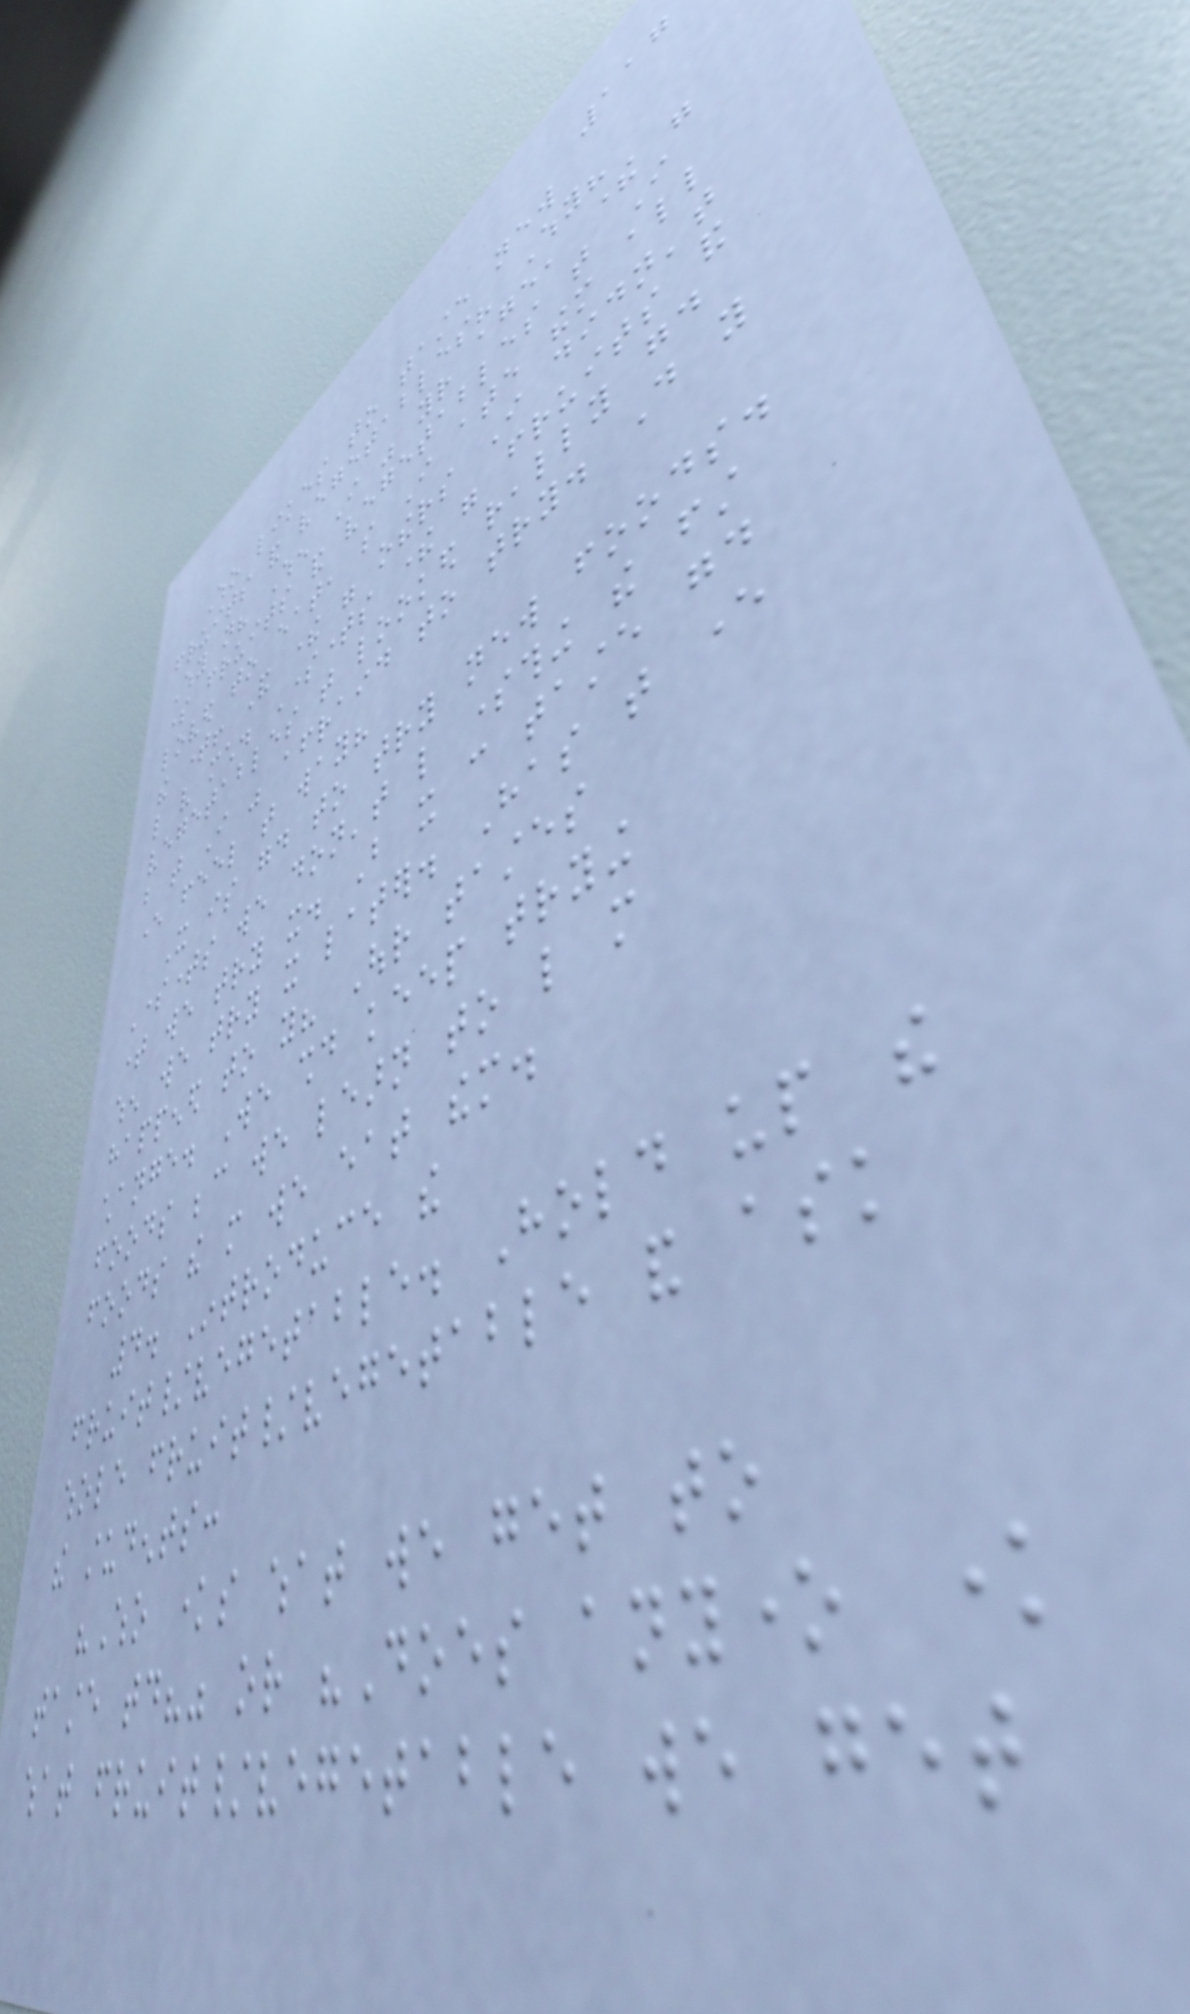117
Who likes to taste new
fruits and vegetables? Why?
Why not? When I was your age, there were
some fruits and vegetables that I
loved to eat, so I ate them all
the time! And there were others I didn't
like very much. Sometimes there were fruits and
vegetables that looked really good
but that I was afraid to try. Do you
ever feel that way?
It is good to try new foods.
Sometimes we don't like something the first
time we try it. But it can taste good
when we try it later. Has that ever
happened to you? Our tastes
change. We should keep trying
foods because we learn to like more
foods the more we eat them.
4. Introduce the
fruit/vegetable. Hold up the
whole fruit/vegetable and ask
the students:
"Who knows what we get to
taste today?" or "Does anyone know
what fruit/vegetable we get
